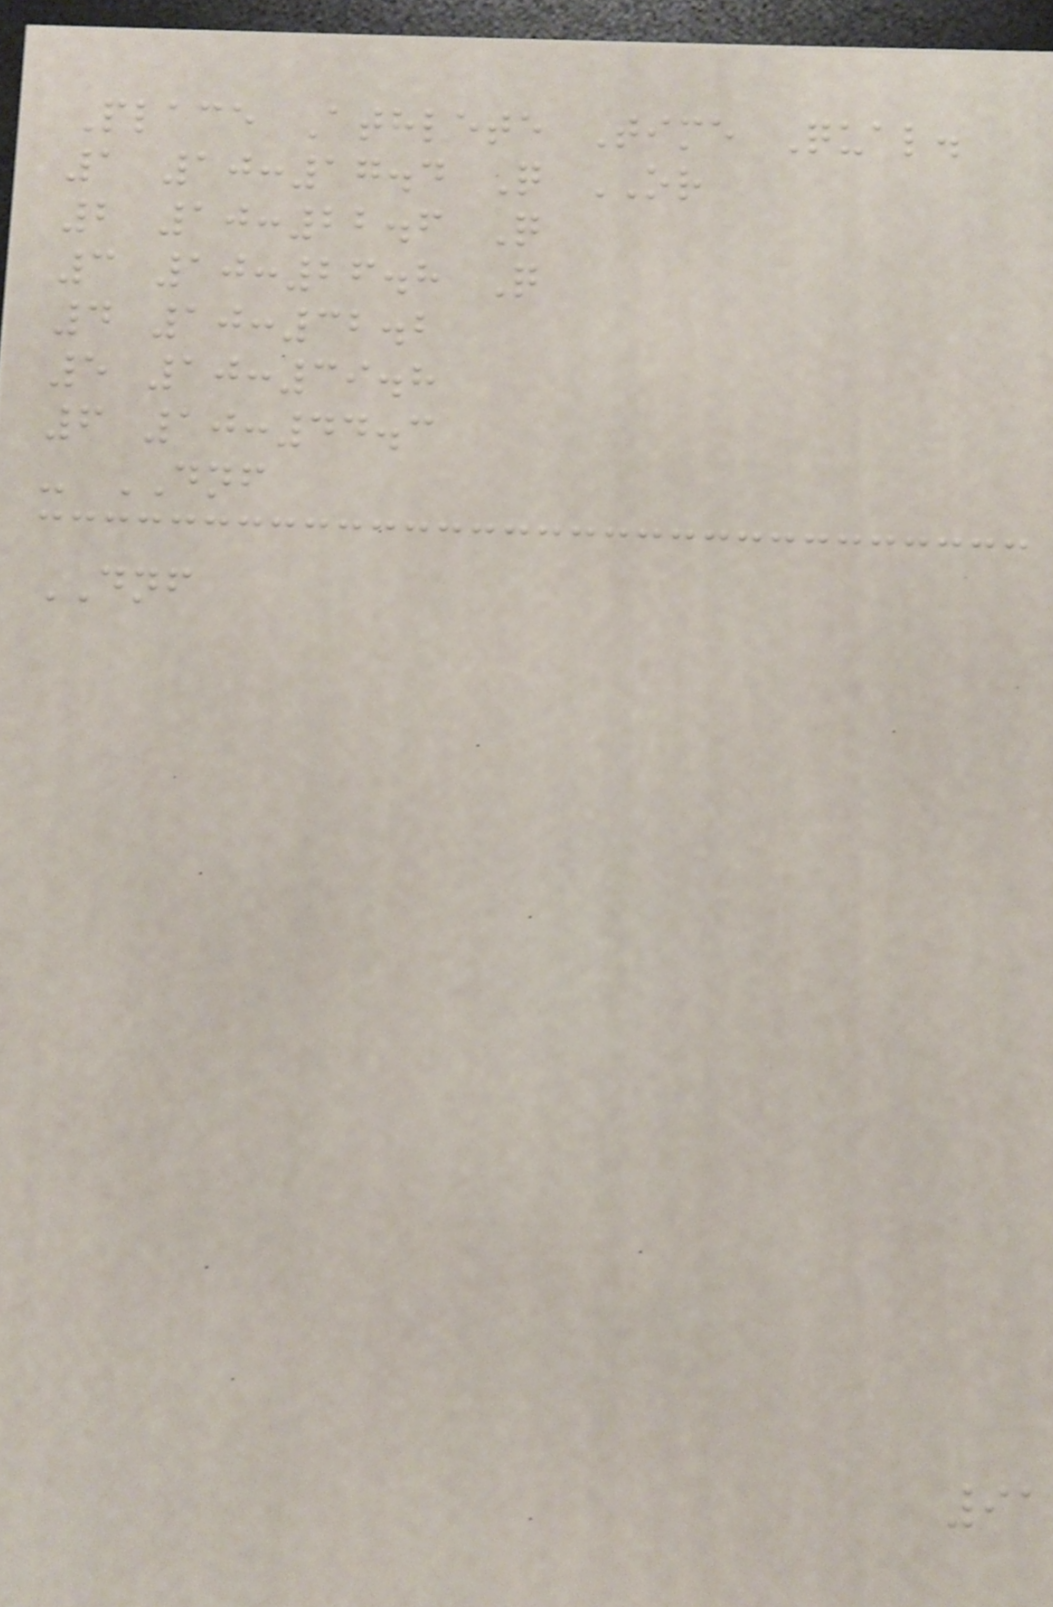Place Athlete Time Qual.
1 10:17.4 Q OR
2 10:22.6 Q
3 10:26.8 Q
4 10:32.2
5 10:39.8
6 10:44.3
- DNF
DNF
91
